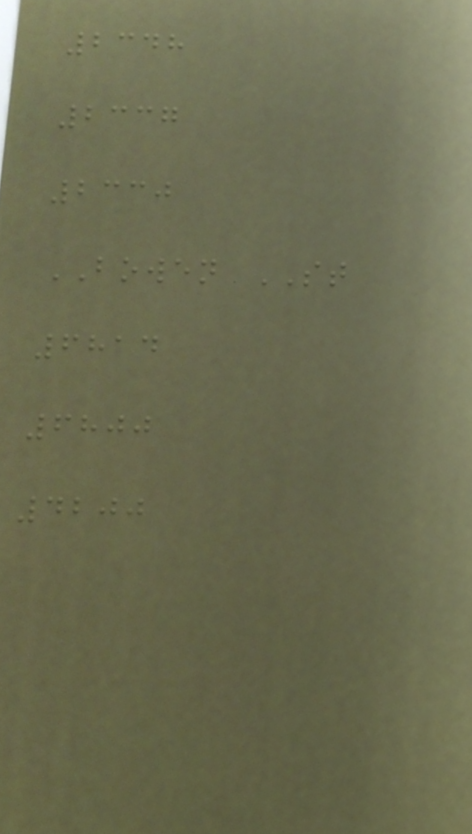2348
2337
2330
BOWEN ST
6814
6800
4200
